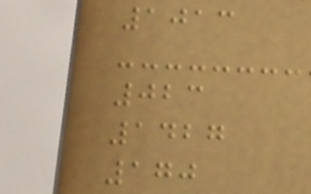1013
023
1427
170
